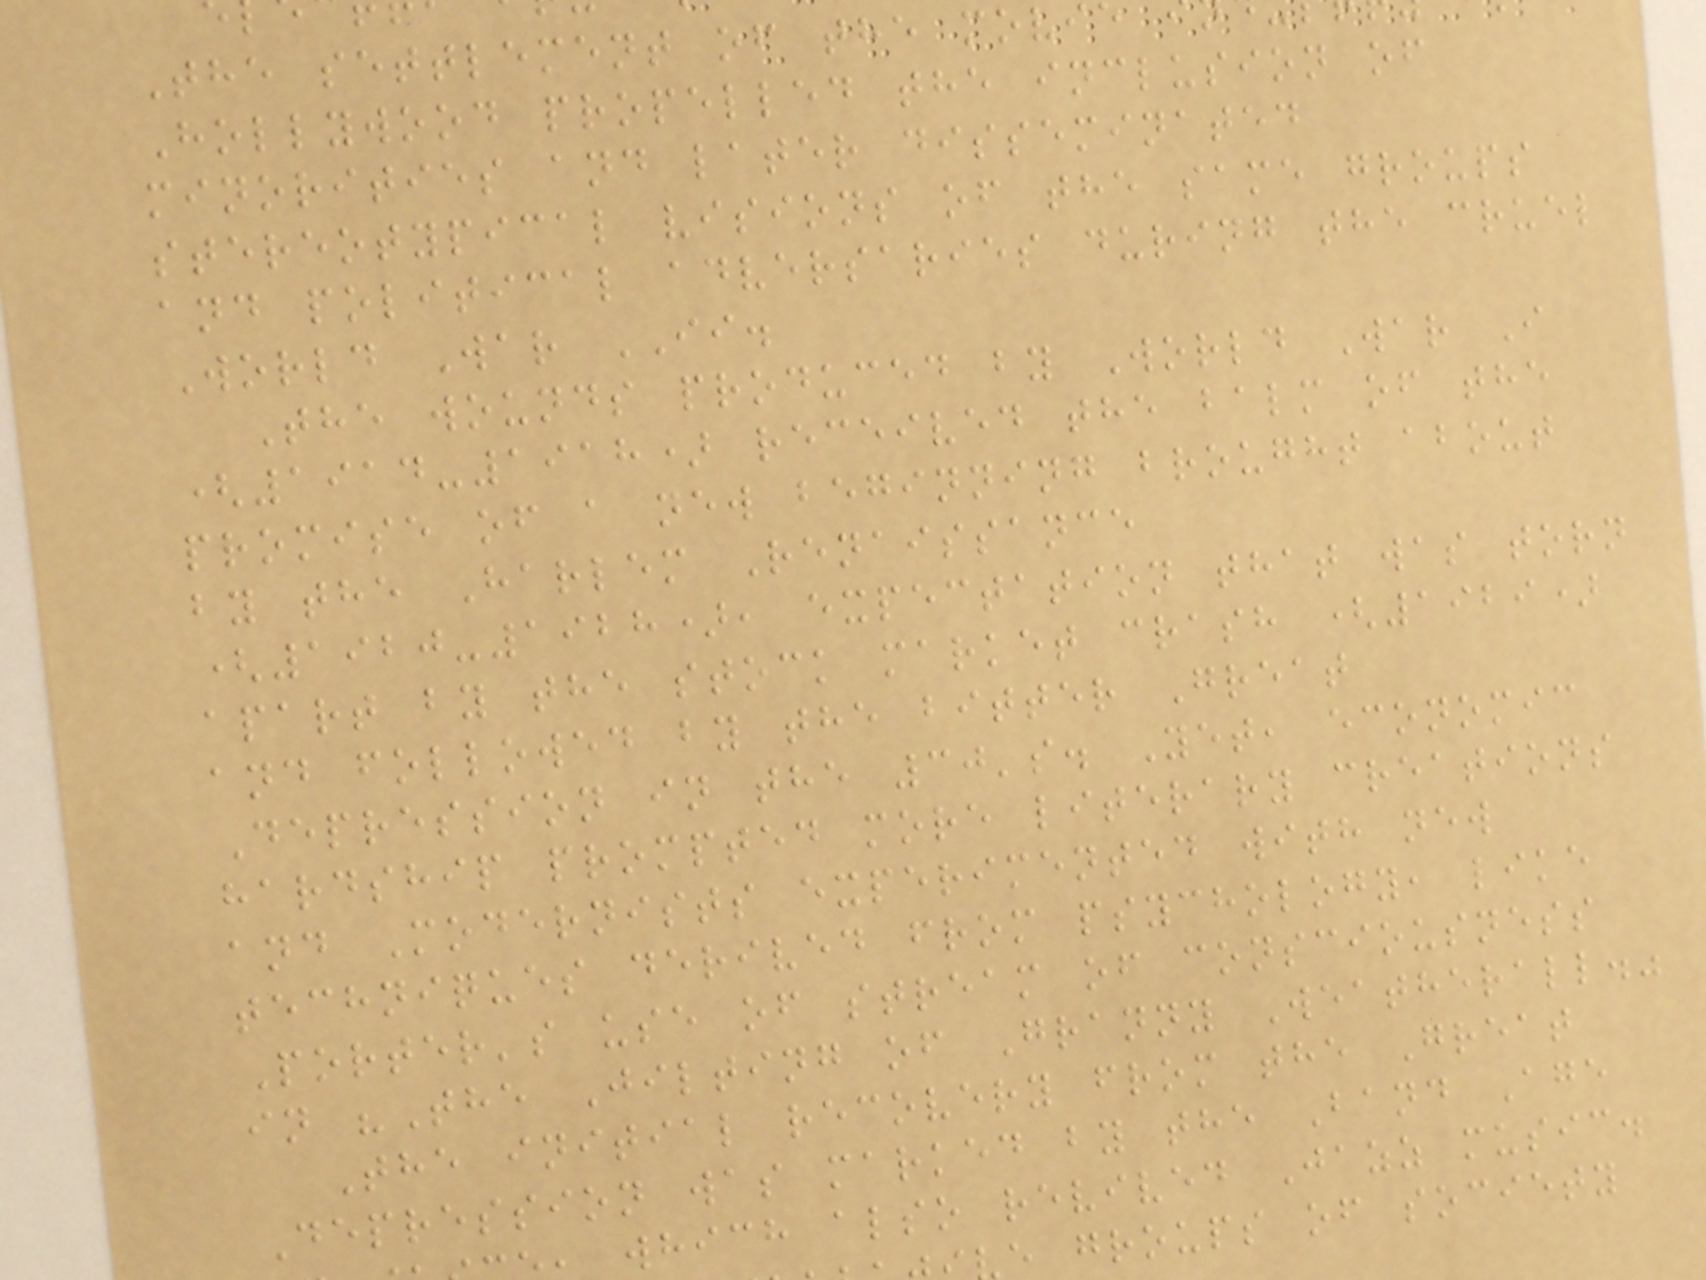The settlement of the movi
Hollywood propelled the inclusion of
minorities and later disseminated
stereotypical visions of the same groups
and political adversaries during the cruel
World War II.
The wounds produced by World War I
(1914-1918) received the balm of the
promise of a new beginning brought about
by the Harlem Renaissance
(1920-1928), expectation that was torn
apart by the stock market crash (1929)
and followed by the bitter Great
Depression in the 30's. Yet, economic
hardship prompted more literary creations
and Modernists experimented with new
techniques derived from psychology, like
Porter's use of stream of consciousness
in "The Jilting of Granny Weatherall."
The initial recovery from the Great
Depression was marked by the Band Age
which also revived Jazz music.
e groups of society
